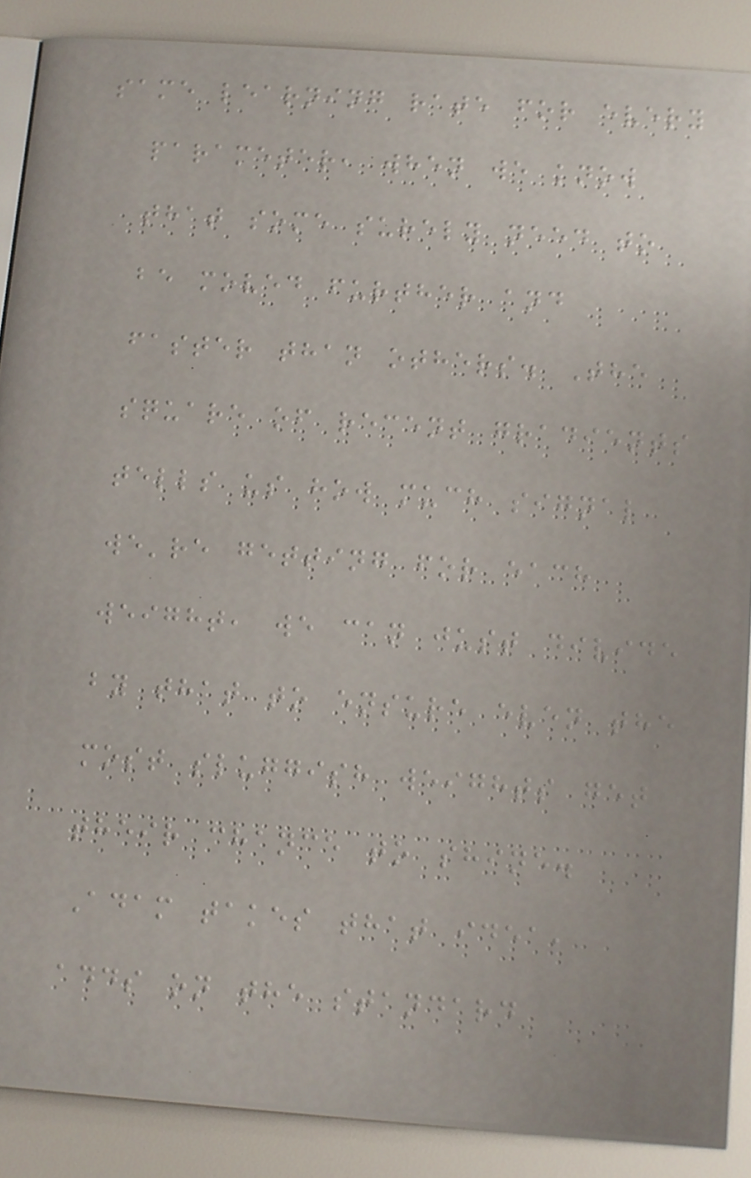same learning rate for every
parameter, when we know
that some surely need to
be moved further and
faster than others. The
square of recent gradients
tells us how much signal
we're getting for each
weight, we can just divide
by that to ensure even the
most sluggish weights get
their chance to shine.
Adam takes that idea,
adds on the standard
